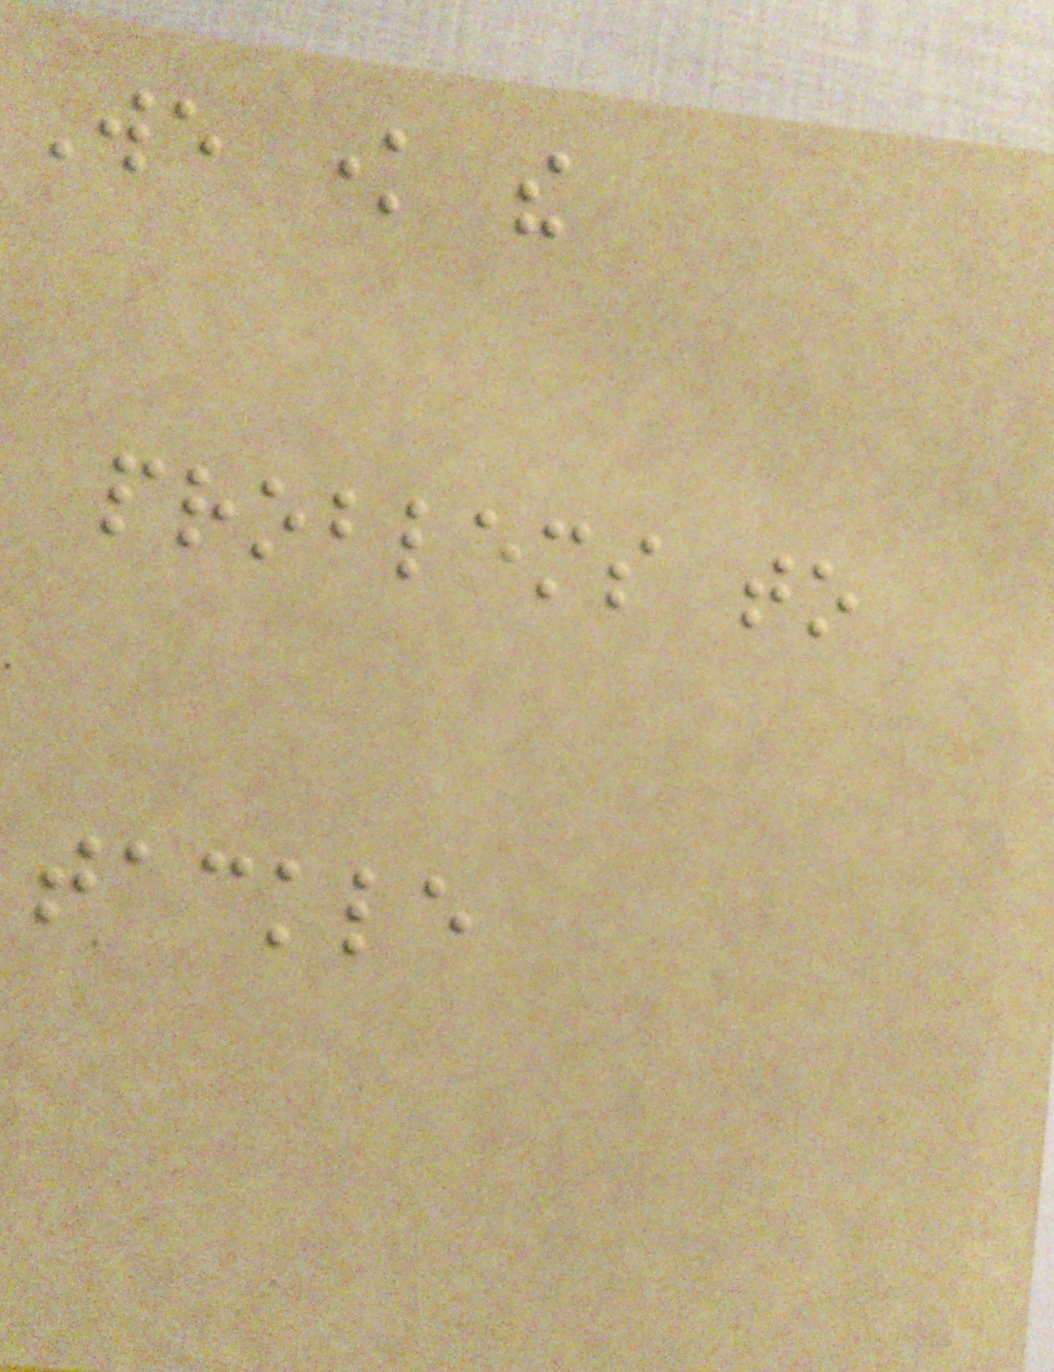We know the
problems to
tackle
